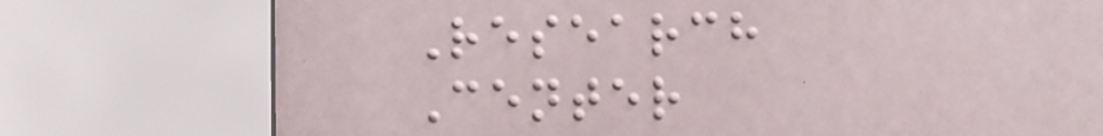Research
Center
